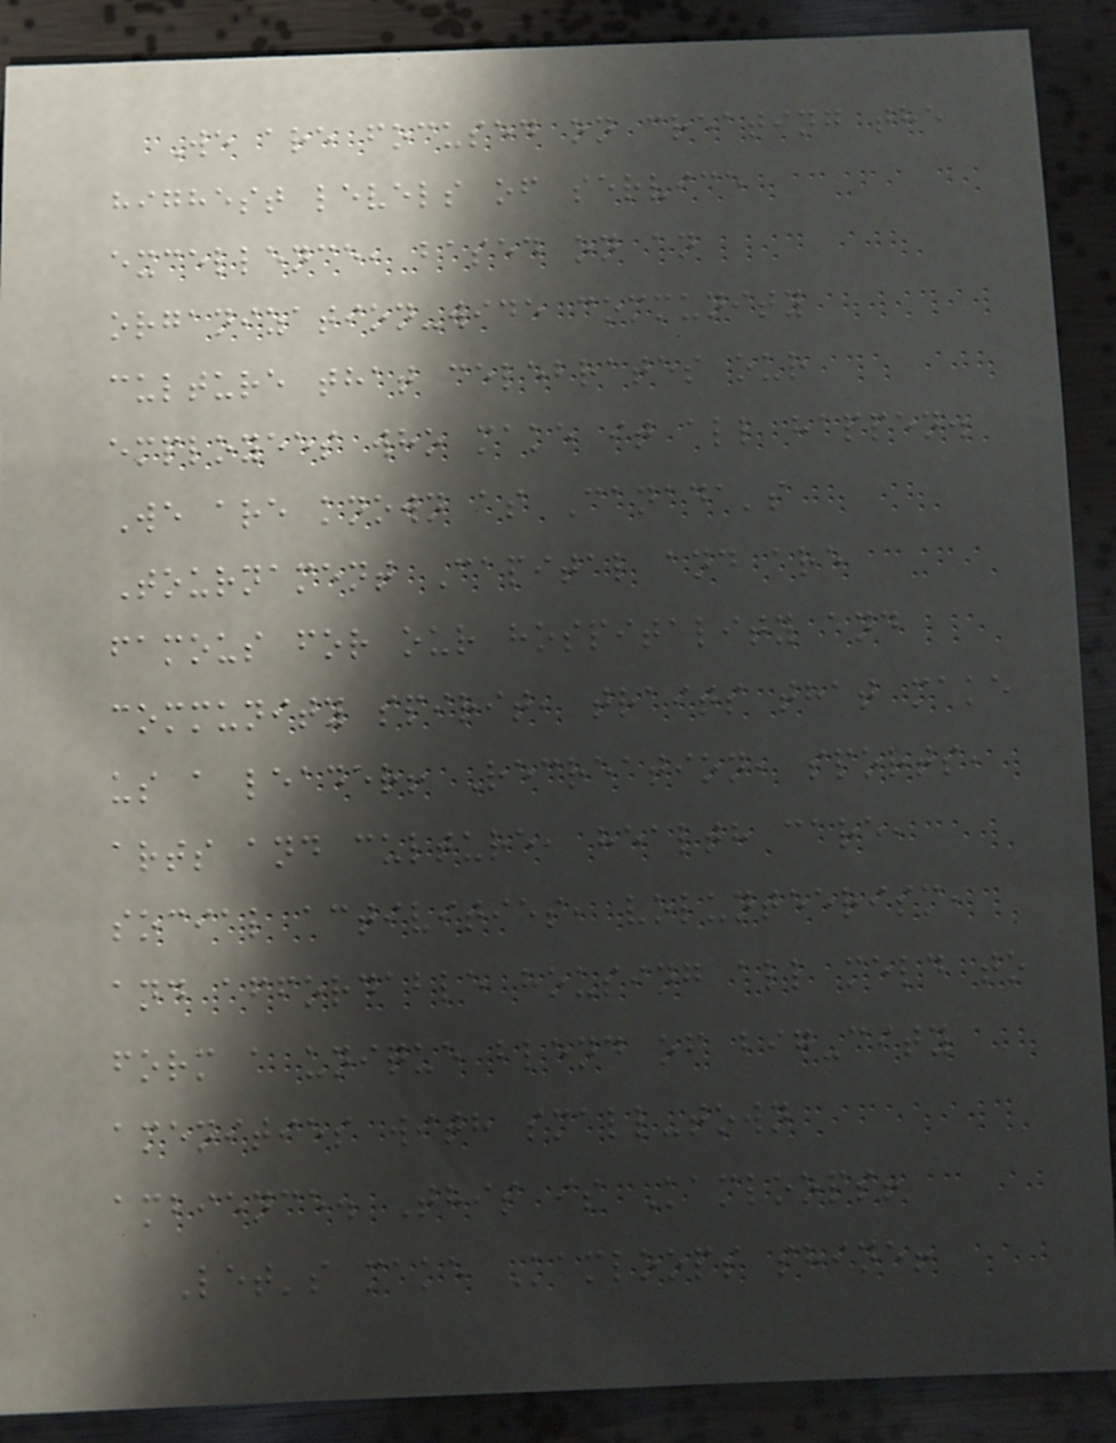We are focused on creating the
highest levels of service
excellence, based on an
organization-wide community
culture that celebrates our
employees who make it all happen.
We are known as Canada's
Tournament Capital and are
famous for our hospitality and
community spirit, traits that make
us a leader! Recreation, sports,
arts and culture, health care,
social activities, volunteerism,
and affordable housing all meld to
form a unique blend of big-city
amenities with small-town
ambience. This is Kamloops!
Let's make Kamloops shine!
